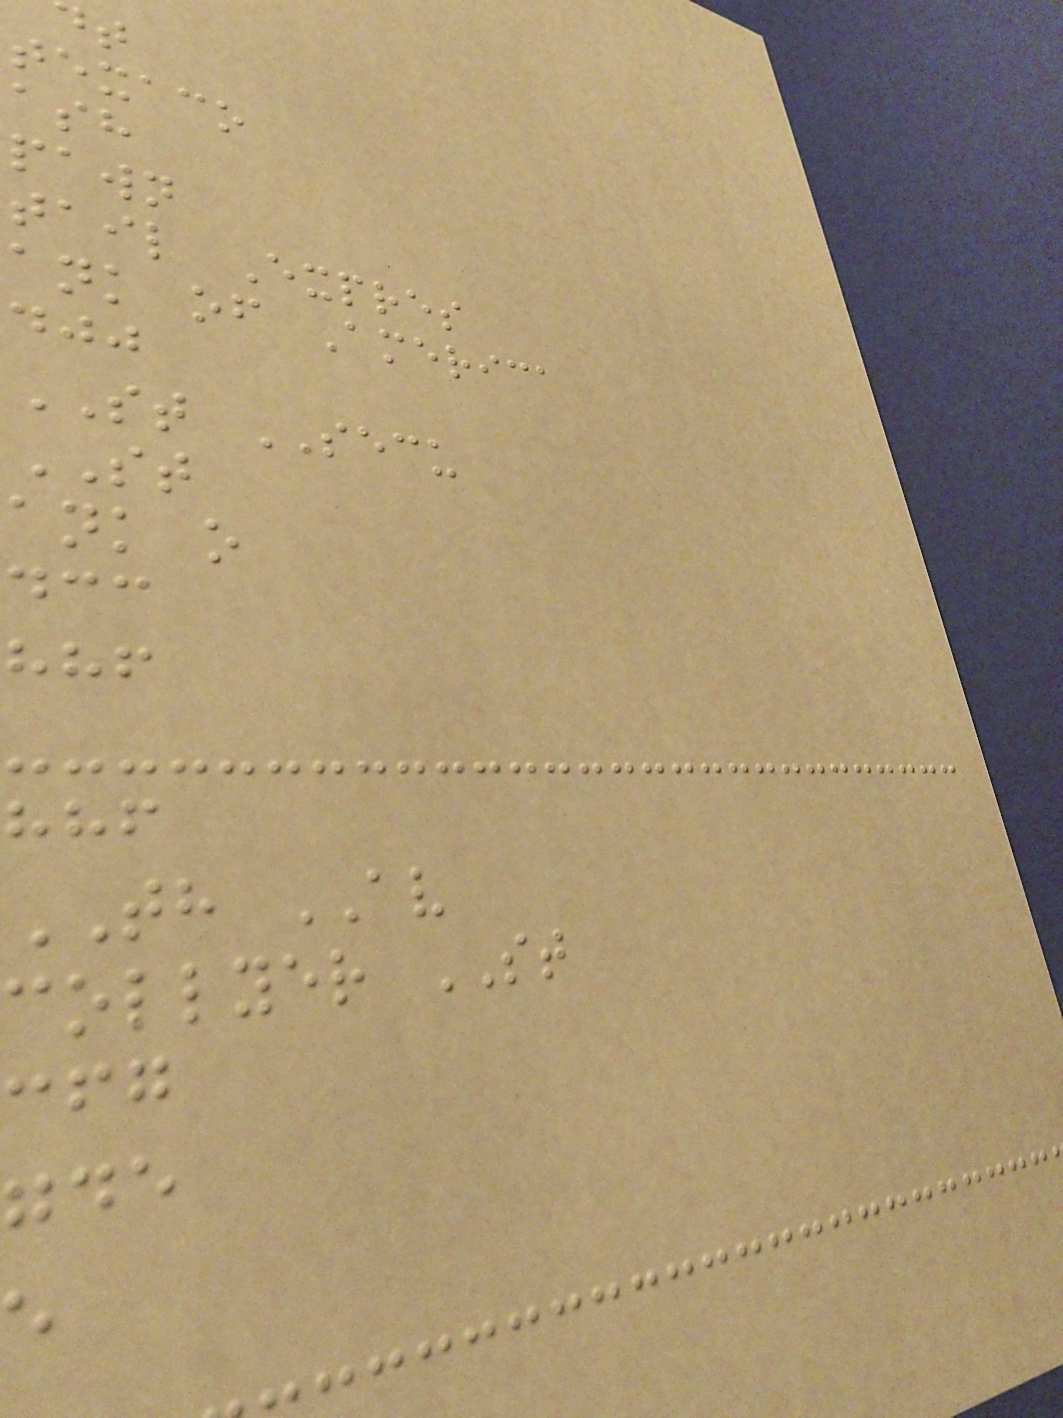texaco
pawn
tail Expres
ank of America
ST SECU
ST
ank o
TH AV
collyer ST
